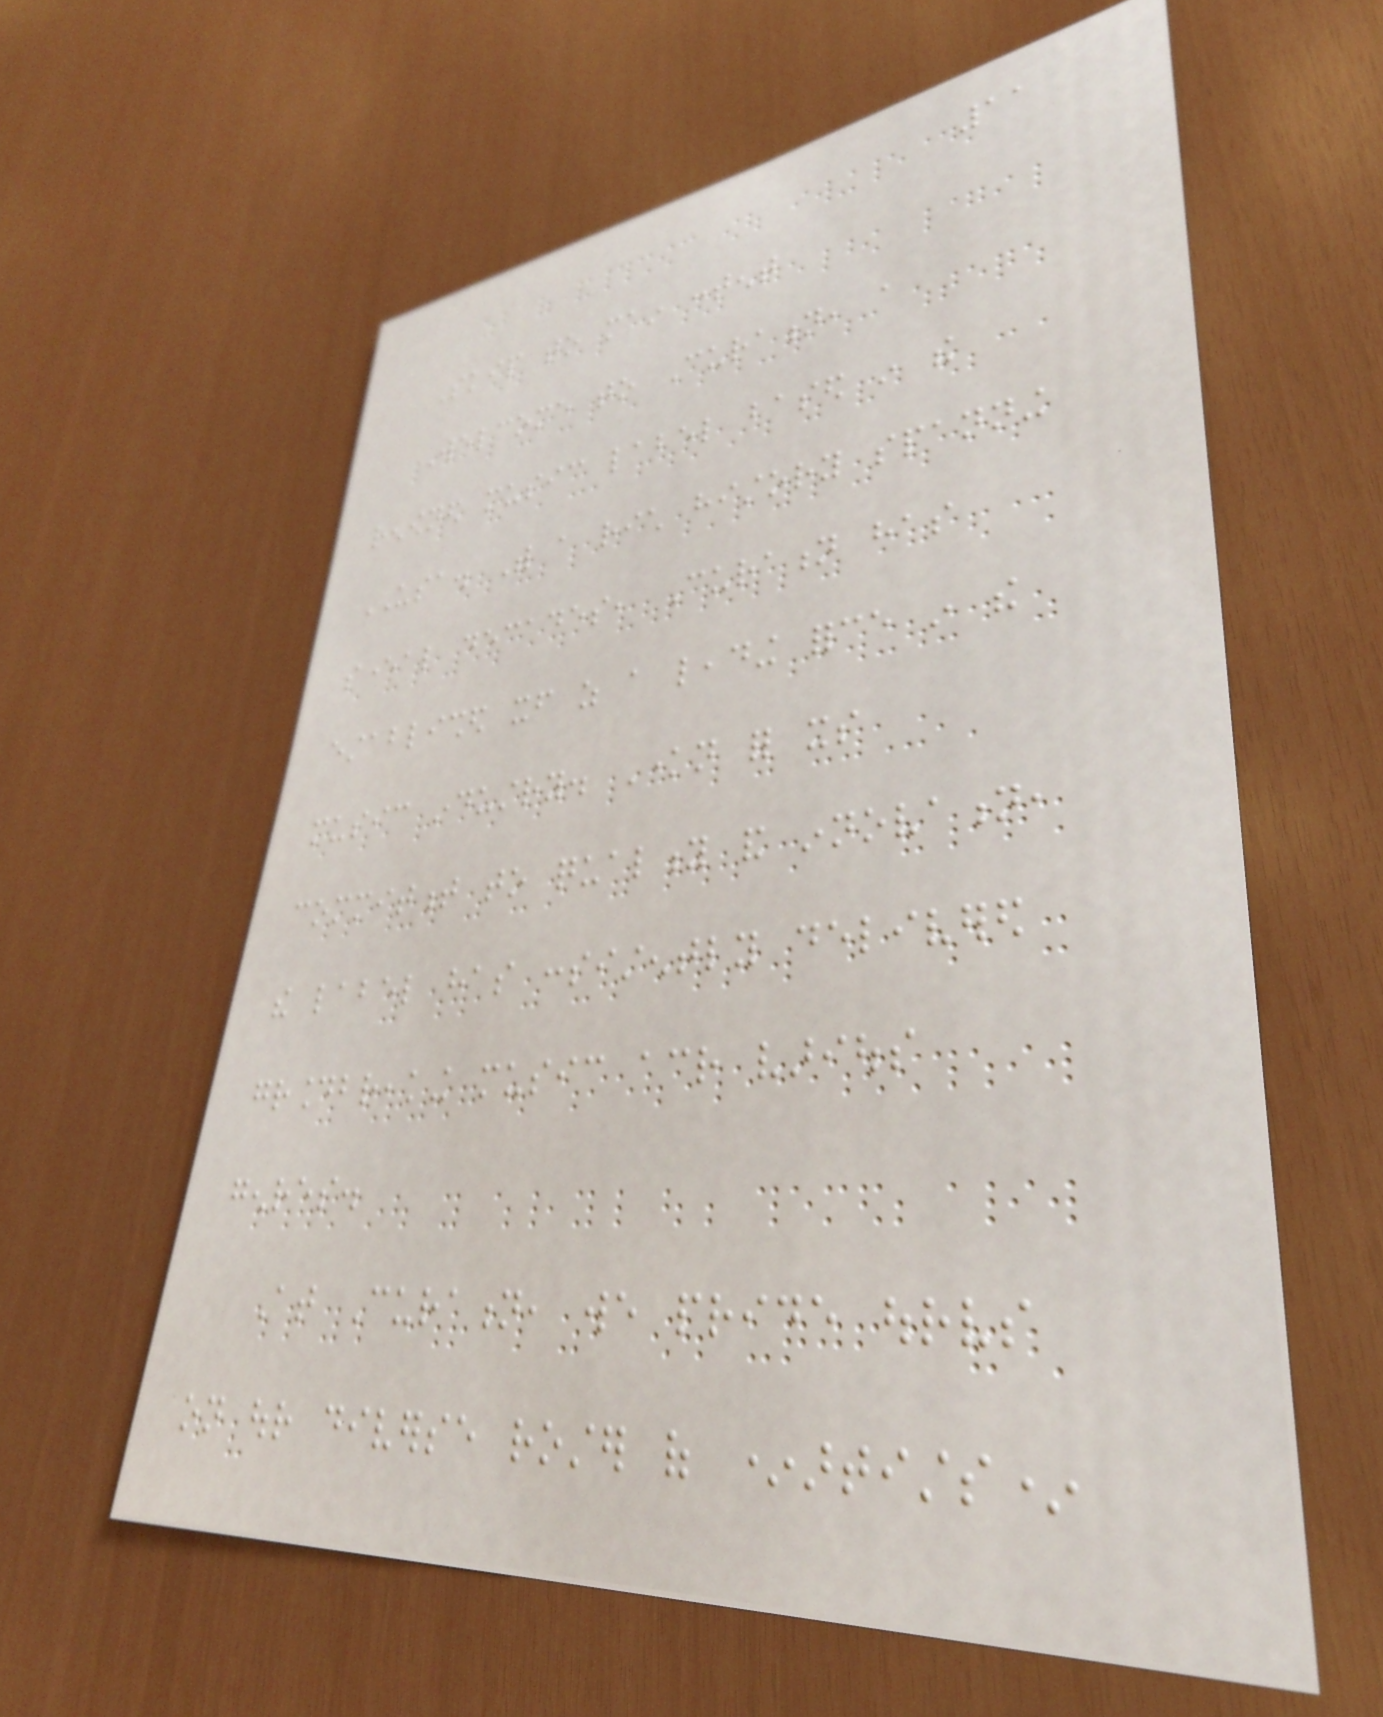11
Skip to main content
Welcome to Curation, a
renowned music label based in the
USA. With a rich history spanning
several decades, Curation has
established itself as a leading force in the
music industry. Known for its
commitment to quality and innovation,
the label has consistently delivered
groundbreaking music across various
genres.
At Curation, we pride ourselves
on our diverse roster of *artists*
